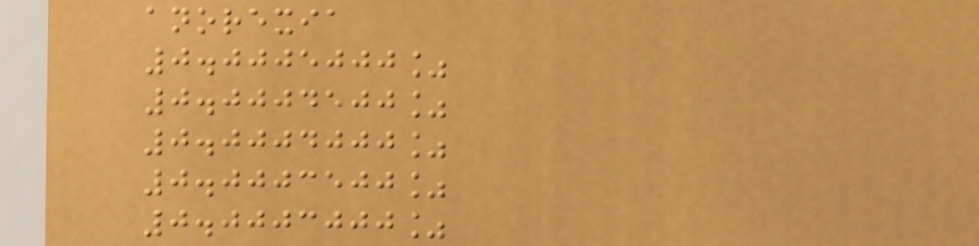anorexia
0.0005000%
0.0004500%
0.0004000%
0.0003500%
0.0003000%
